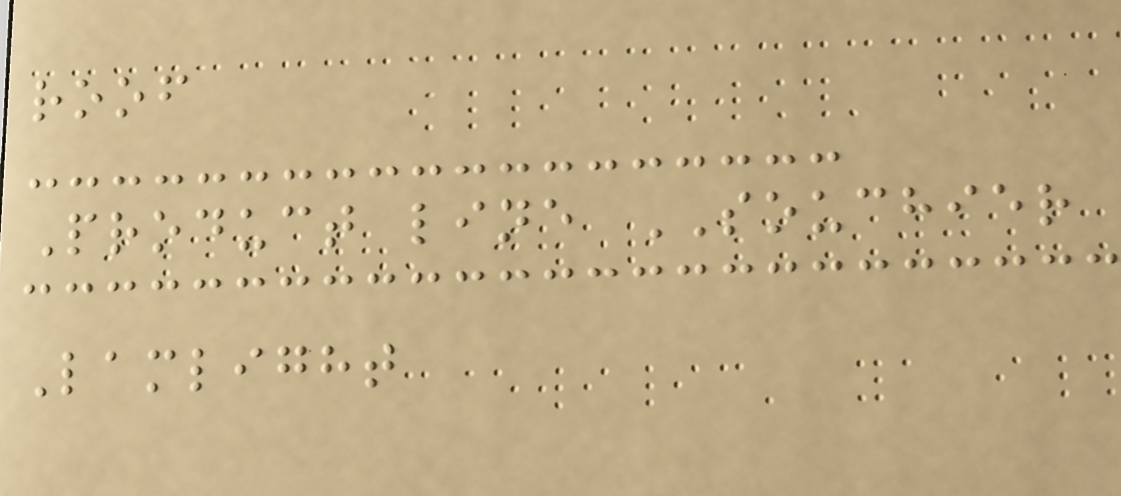roof
Product line SOUCHIER
Lamlight
